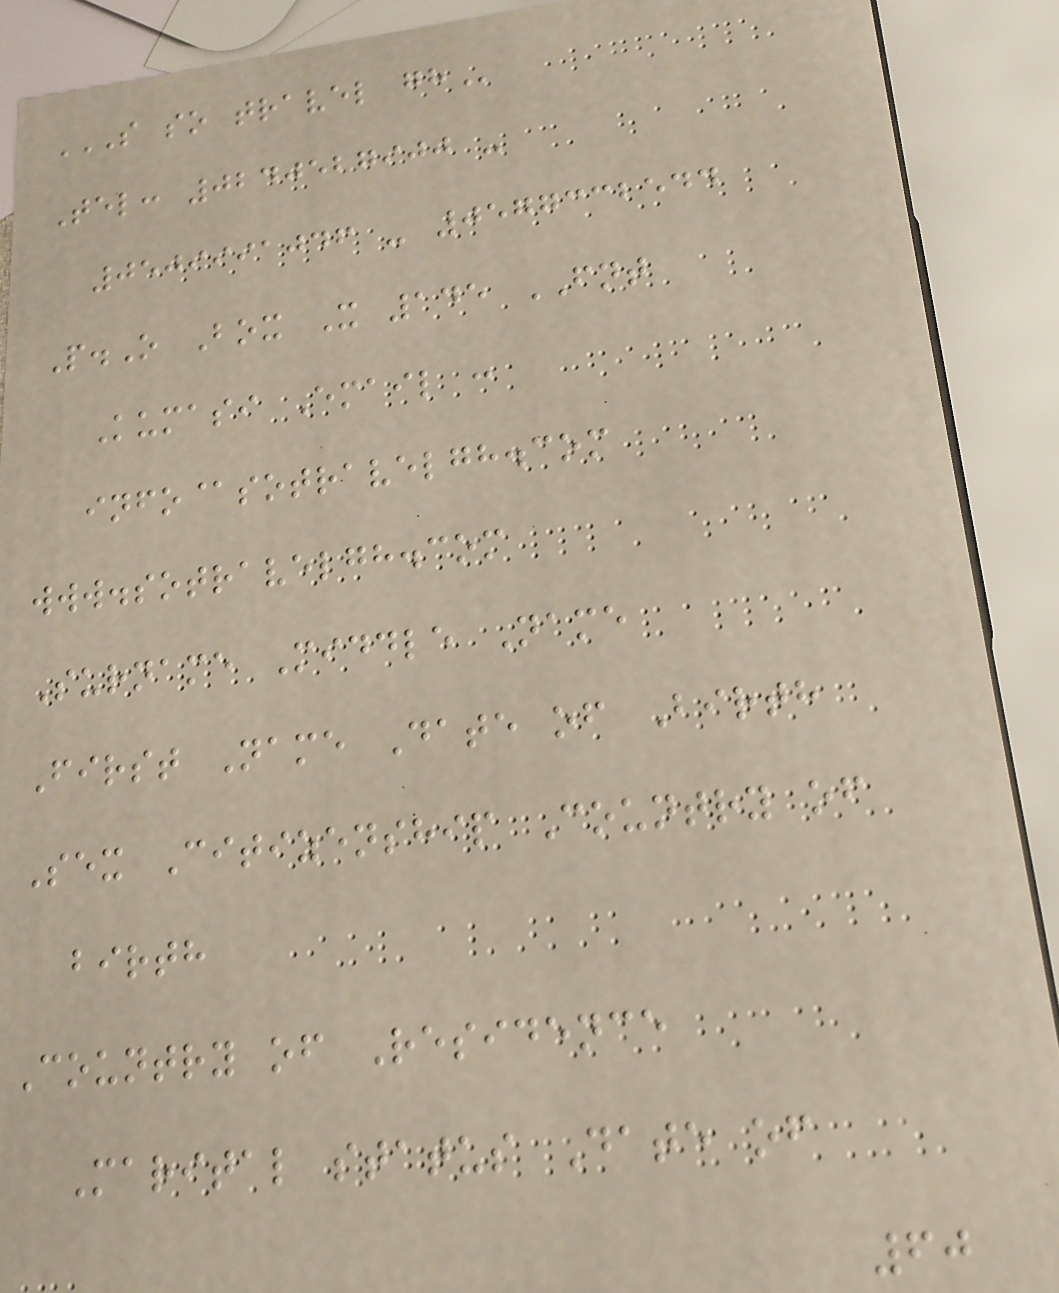S SO TRAVEL GH
Tel: 0240527900 -
0509991046 - 0577332544
P.O Box X 145 FNT
Kumasi Email :
info@sotravelgh.com
www.sotravelgh.com
Surname Middle Name
First Name Date of Birth
Sex Citizenship Country of
birth
Country of Residence
Marital status Date of
60
